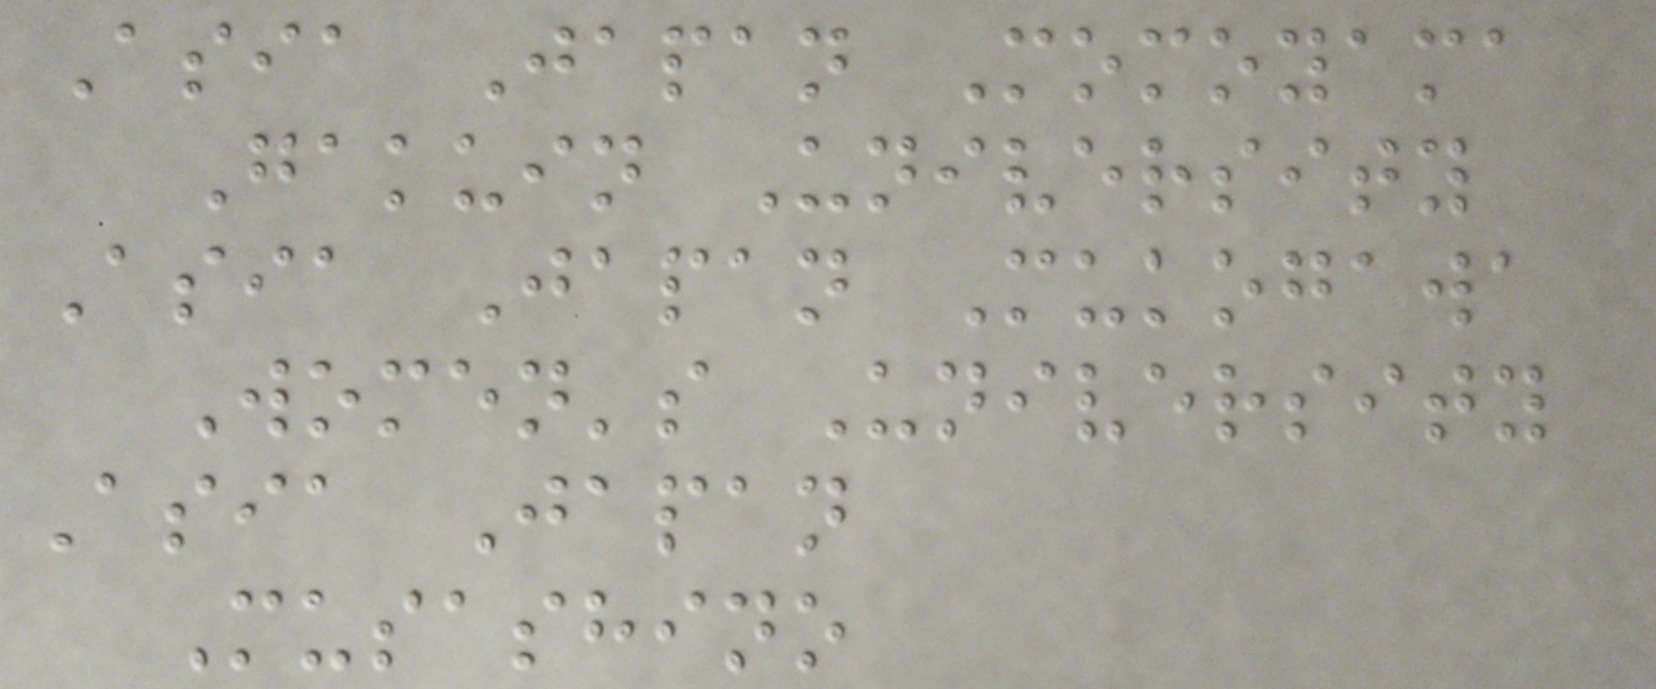Asia Japan Momoyama
Gakuin University
Asia Japan Mukogawa
Women's University
Asia Japan
Musashino
